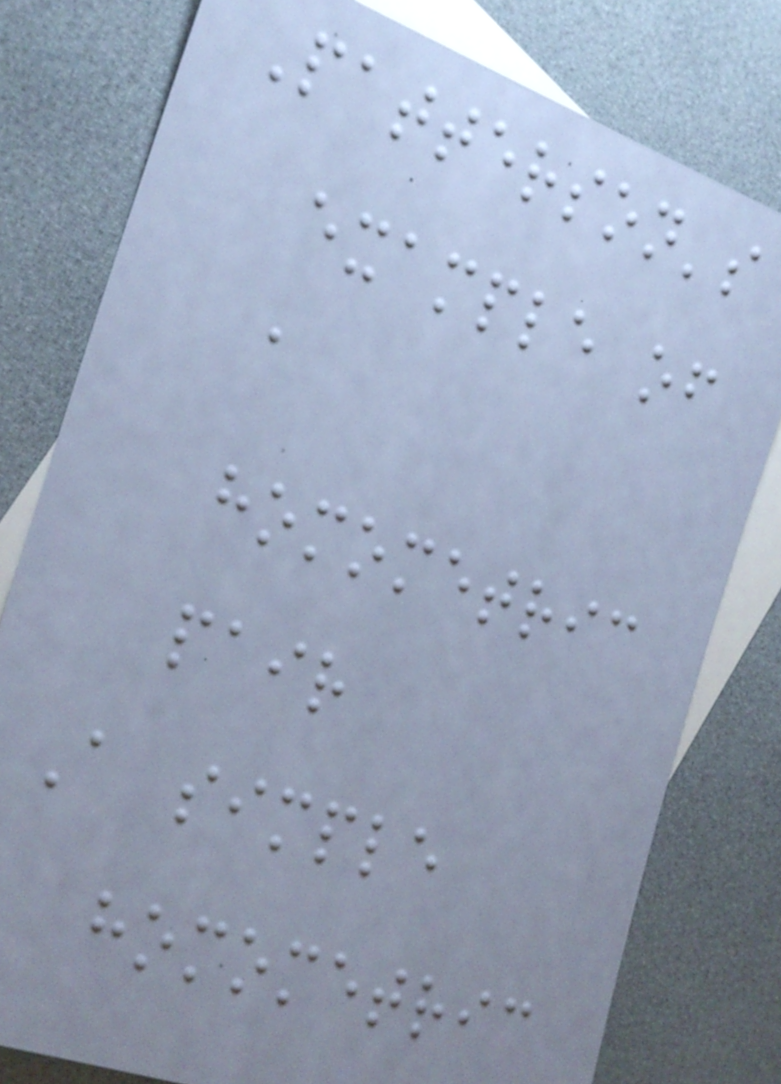Patterson's
example of
a
homometric
pair
A simple
homometric
